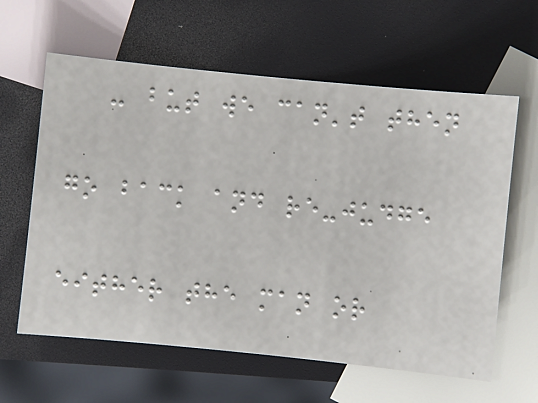- but we can't then
go back and re-judge
either the man or
